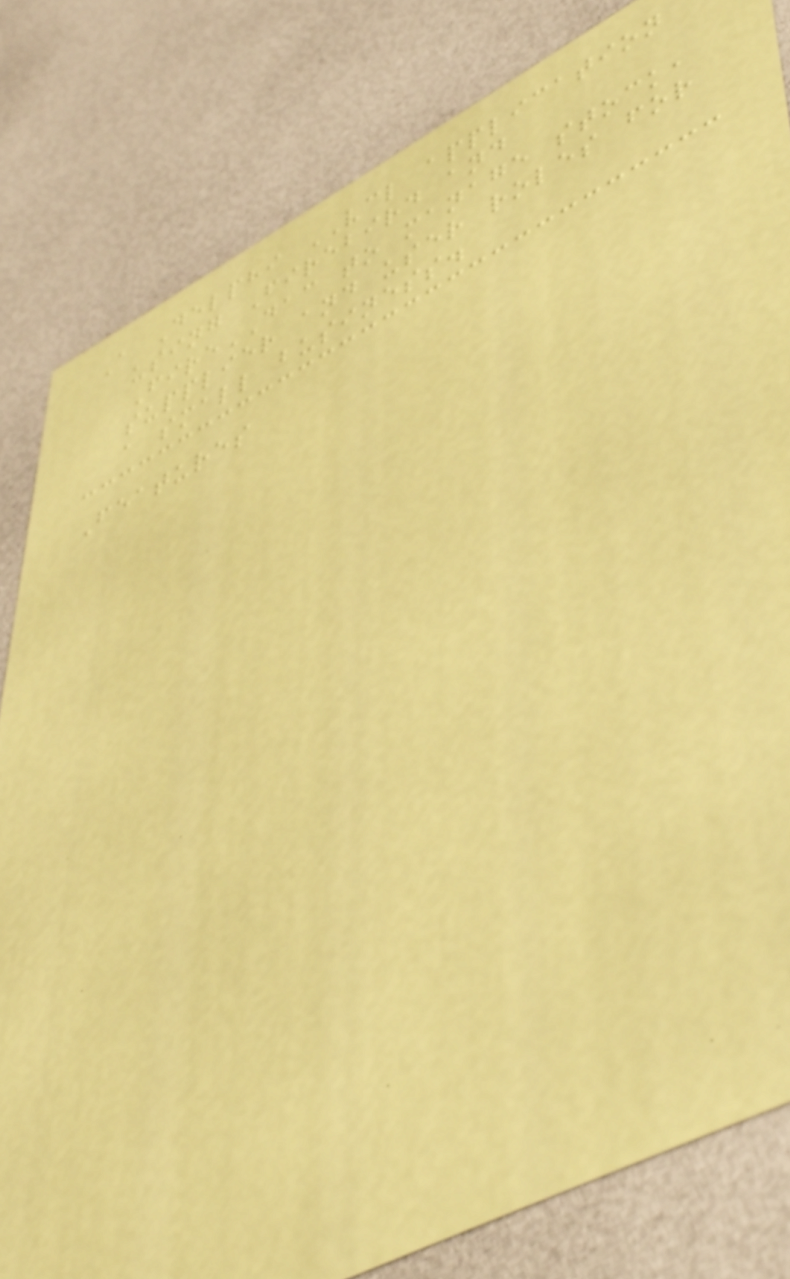A Delphi VCL application
using Firebird and
FireDAC to manage stock,
supplier and user roles for
a small business.
Features
